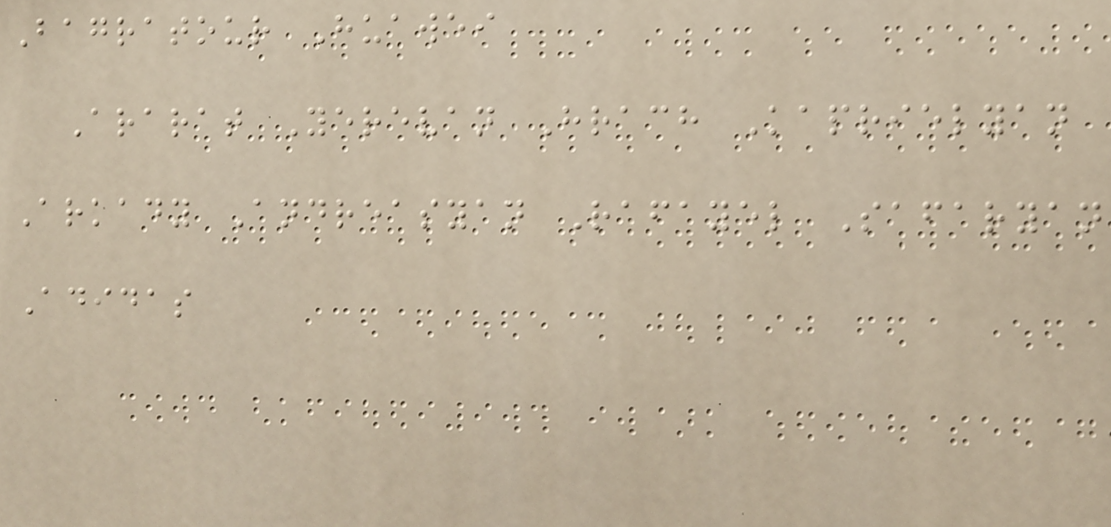Bagratour Huawei
Ararat Yerevan Hrach Kaprielyan
Arkady Andreasyan Rafayel Safaryan
Adidas
